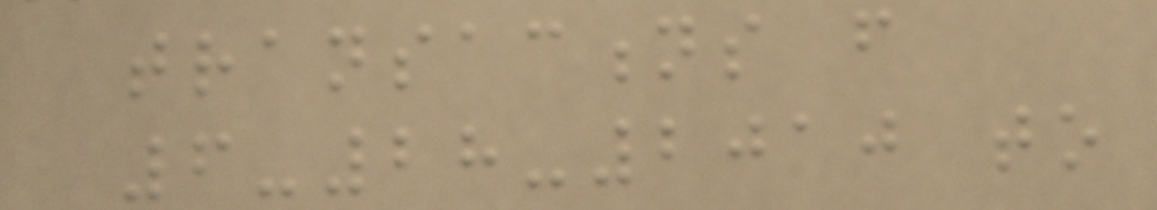transactions from
6-28-2010 to
